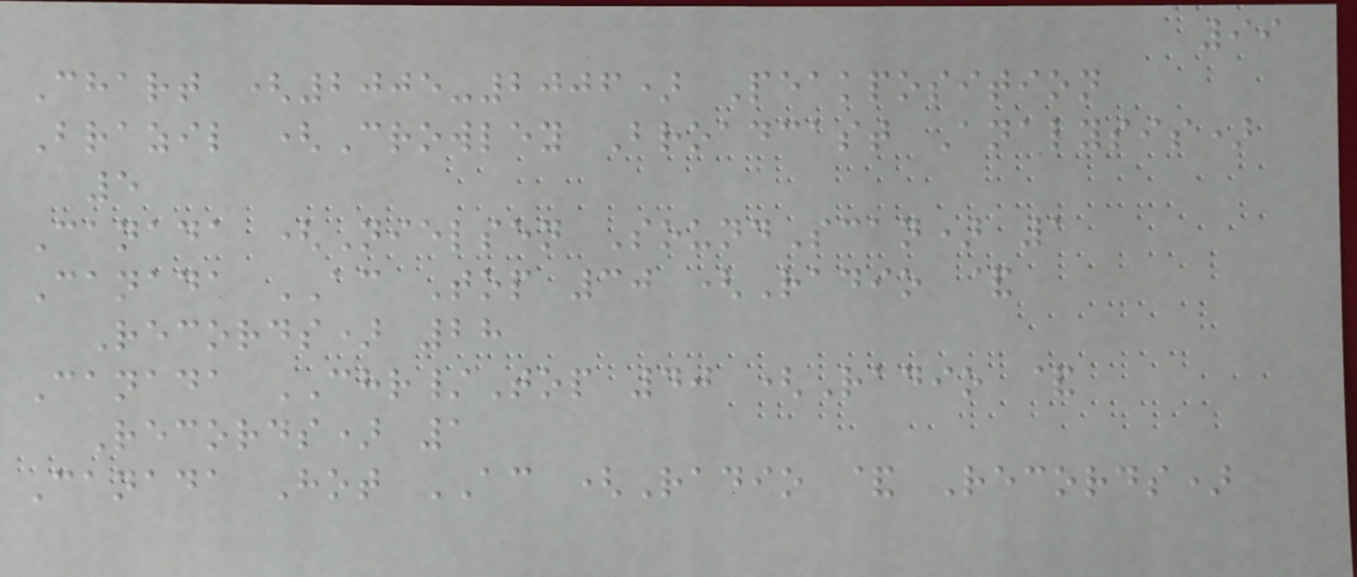99
Chart (2005-2006) Peakposition
Brazil (Crowley Broadcast Analysis)
5
Canada (Nielsen SoundScan) 1
Canada AC Top 30 (Radio &
Records) 28
Canada CHR/Top 40 (Radio &
Records) 1
Canada Hot AC (Radio & Records)
